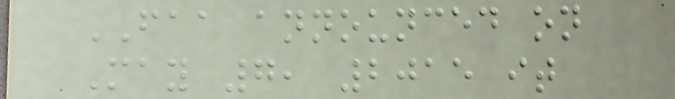FAA announced on
May 7, 2015 it
